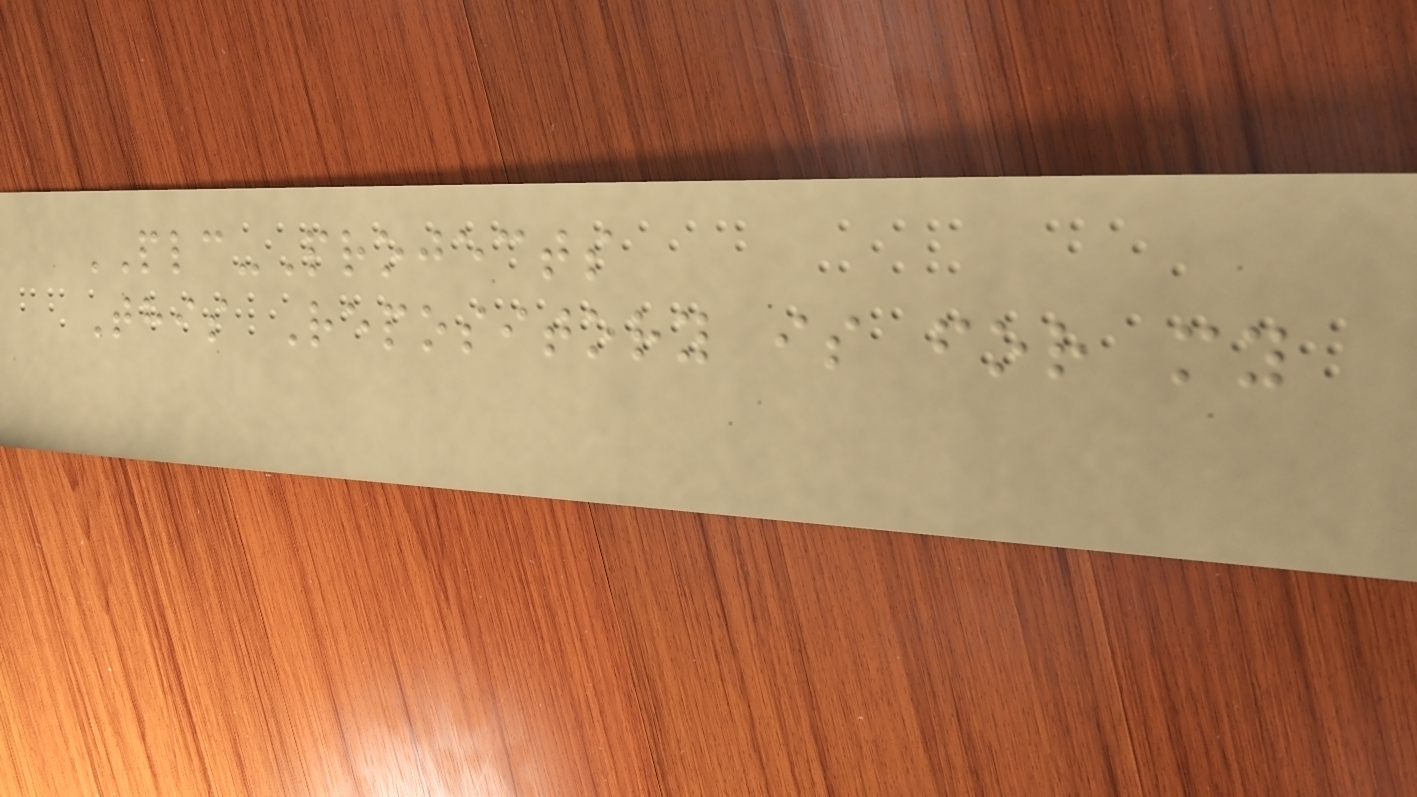PLC-Projects
This Repository is for my
